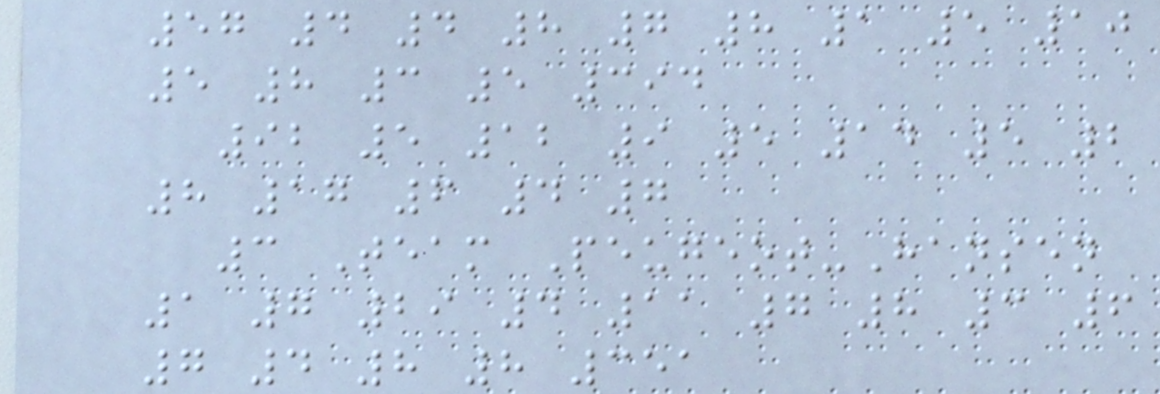57 4 4 8 7 8 1 5 10
5 8 3 5 394
92 5 12 9 5 14 5 2
8 17 6 4 7
3 Team Peugeot-Hansen
1 7 29 4 11 7 8 3 6
7 4 8 8 351
